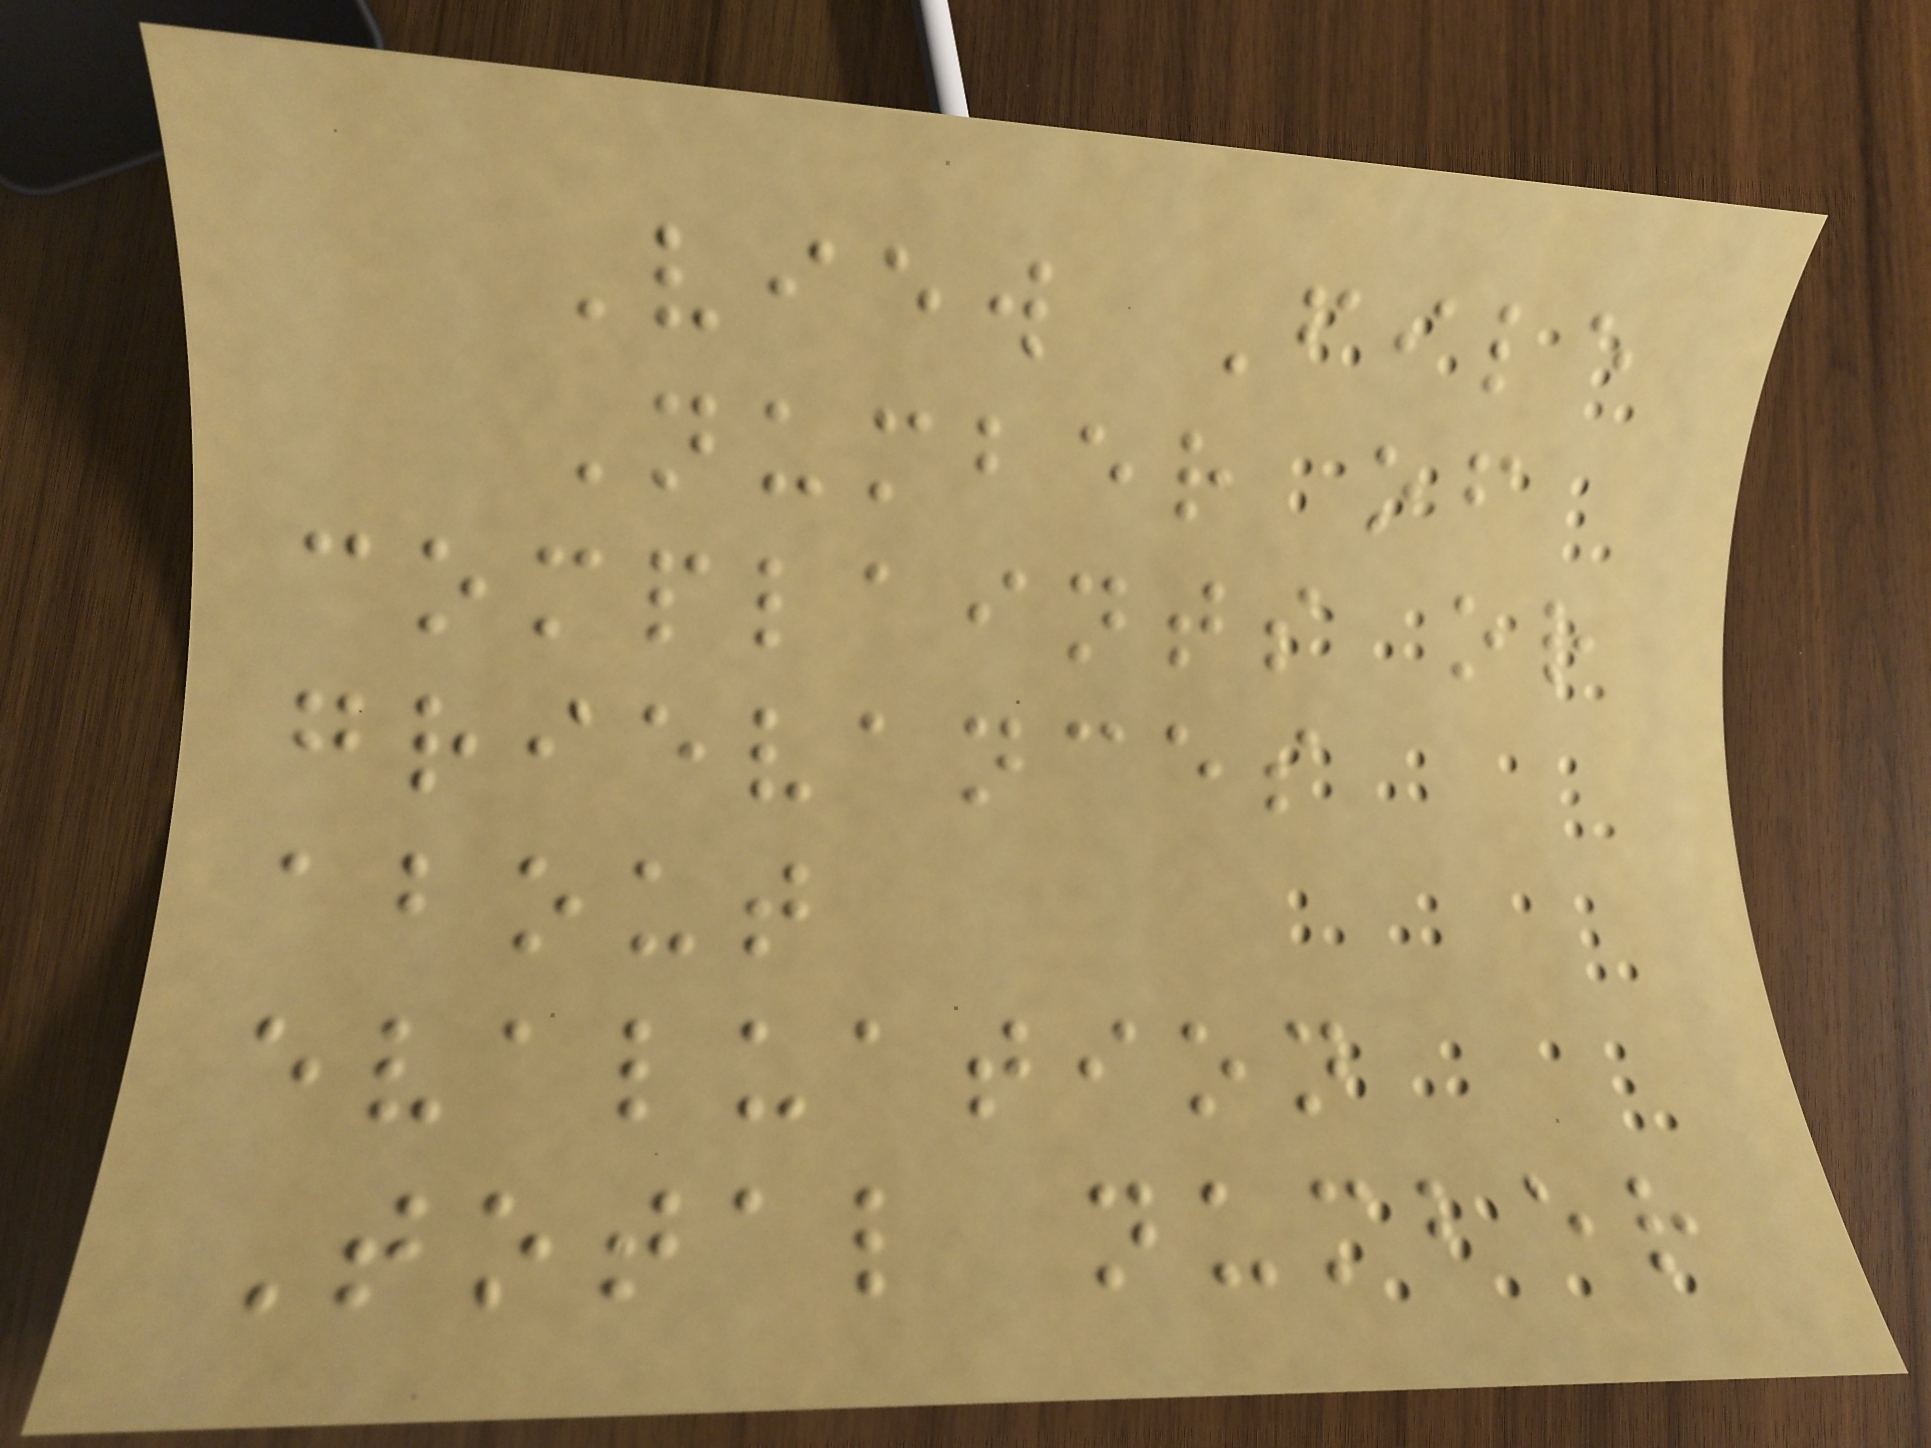View File
Number of
complaints or
grievances
about
evaluation
Total number
